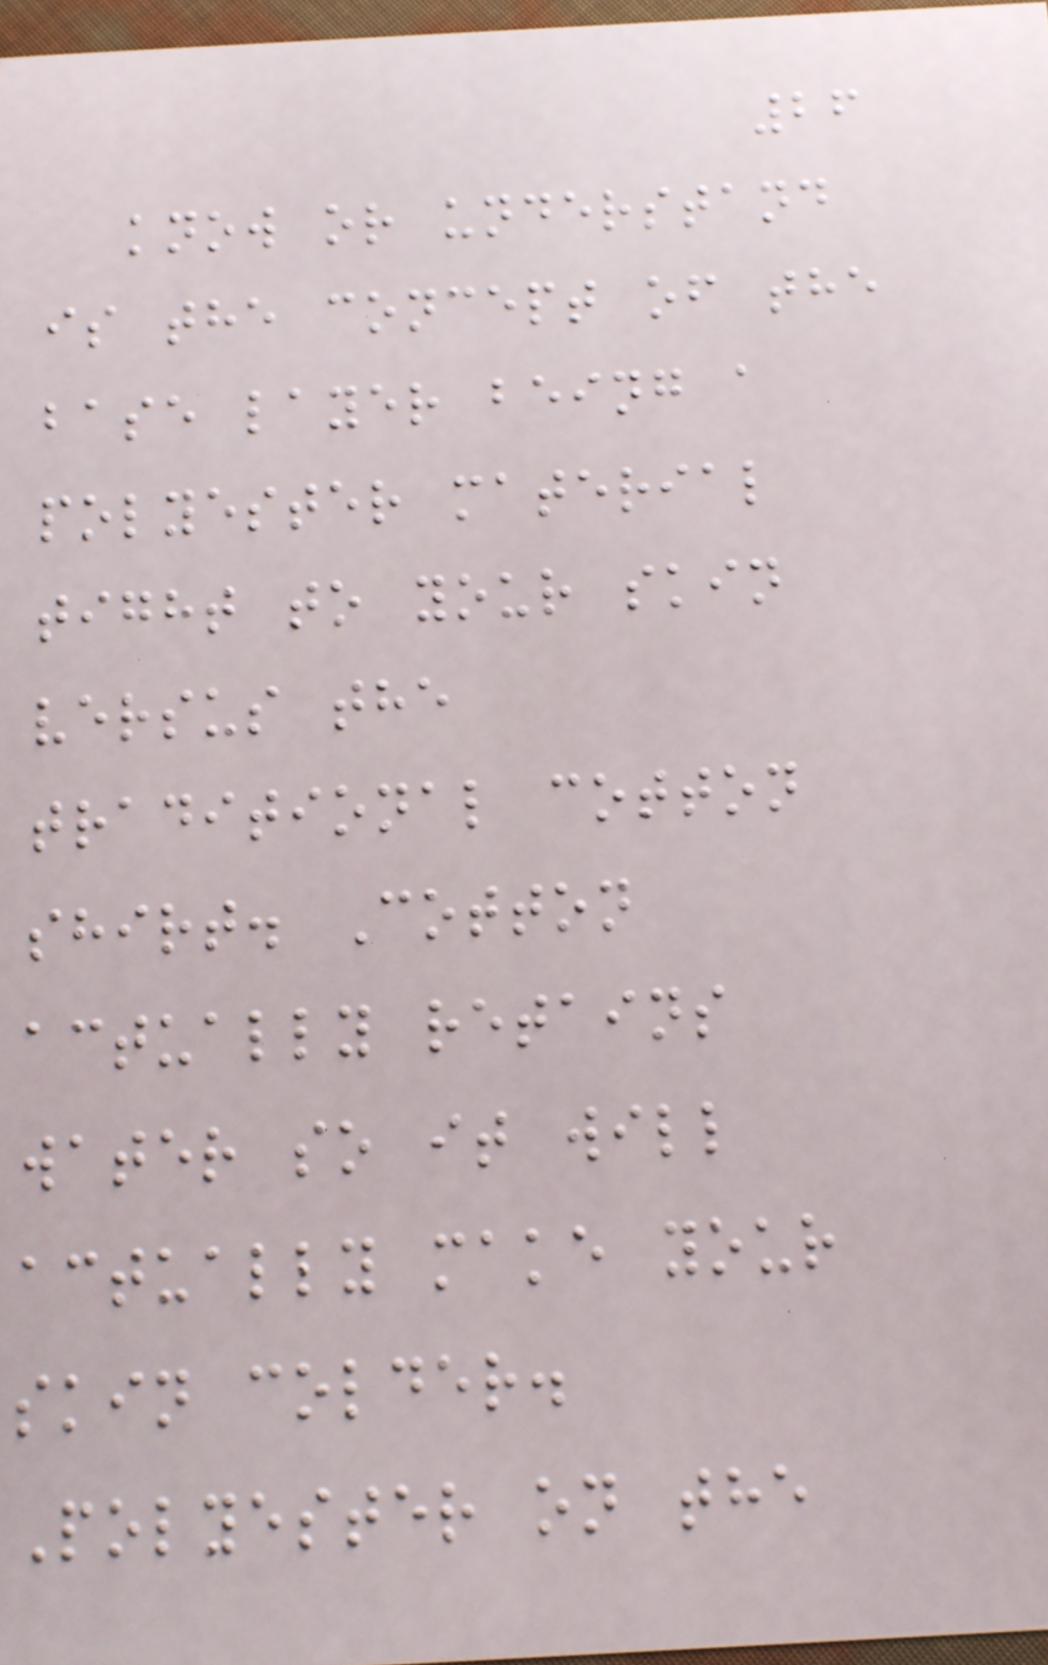26
know or understand
is the concept of the
base layer being a
polyester material
tight to your skin
versus the
traditional cotton
shirt. Cotton
actually retains
water so it will
actually make your
skin colder.
Polyester on the
